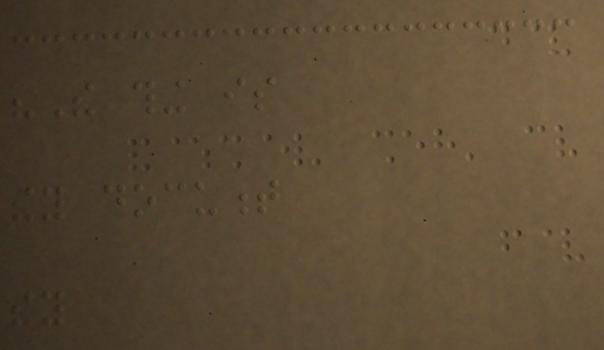"The thing is
they document
they
